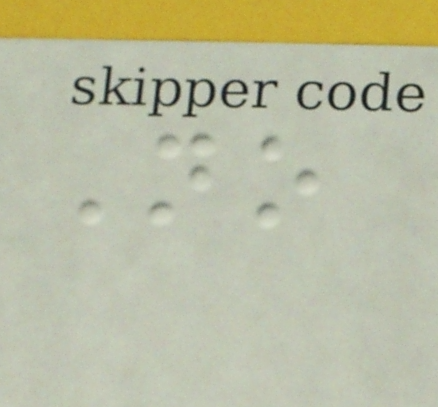No
